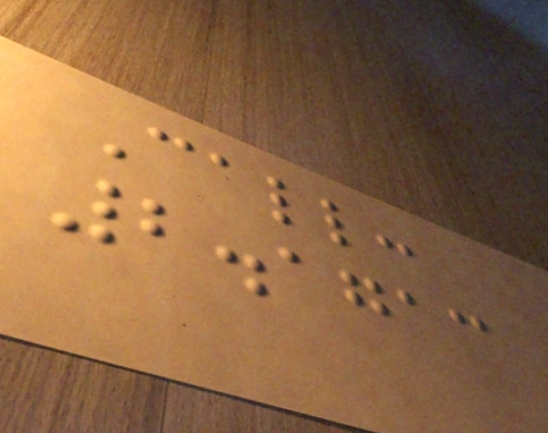Call:
2.1713
